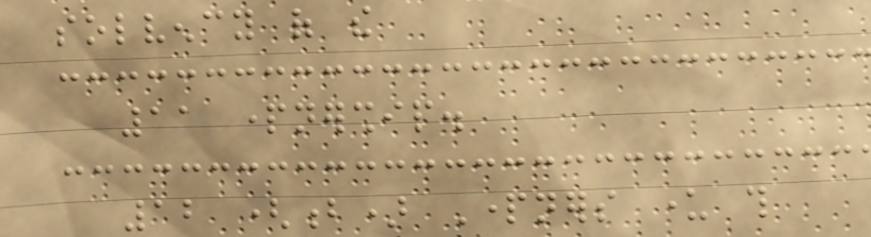solvency of the
11 partnership.
12 (b) Partners under this
